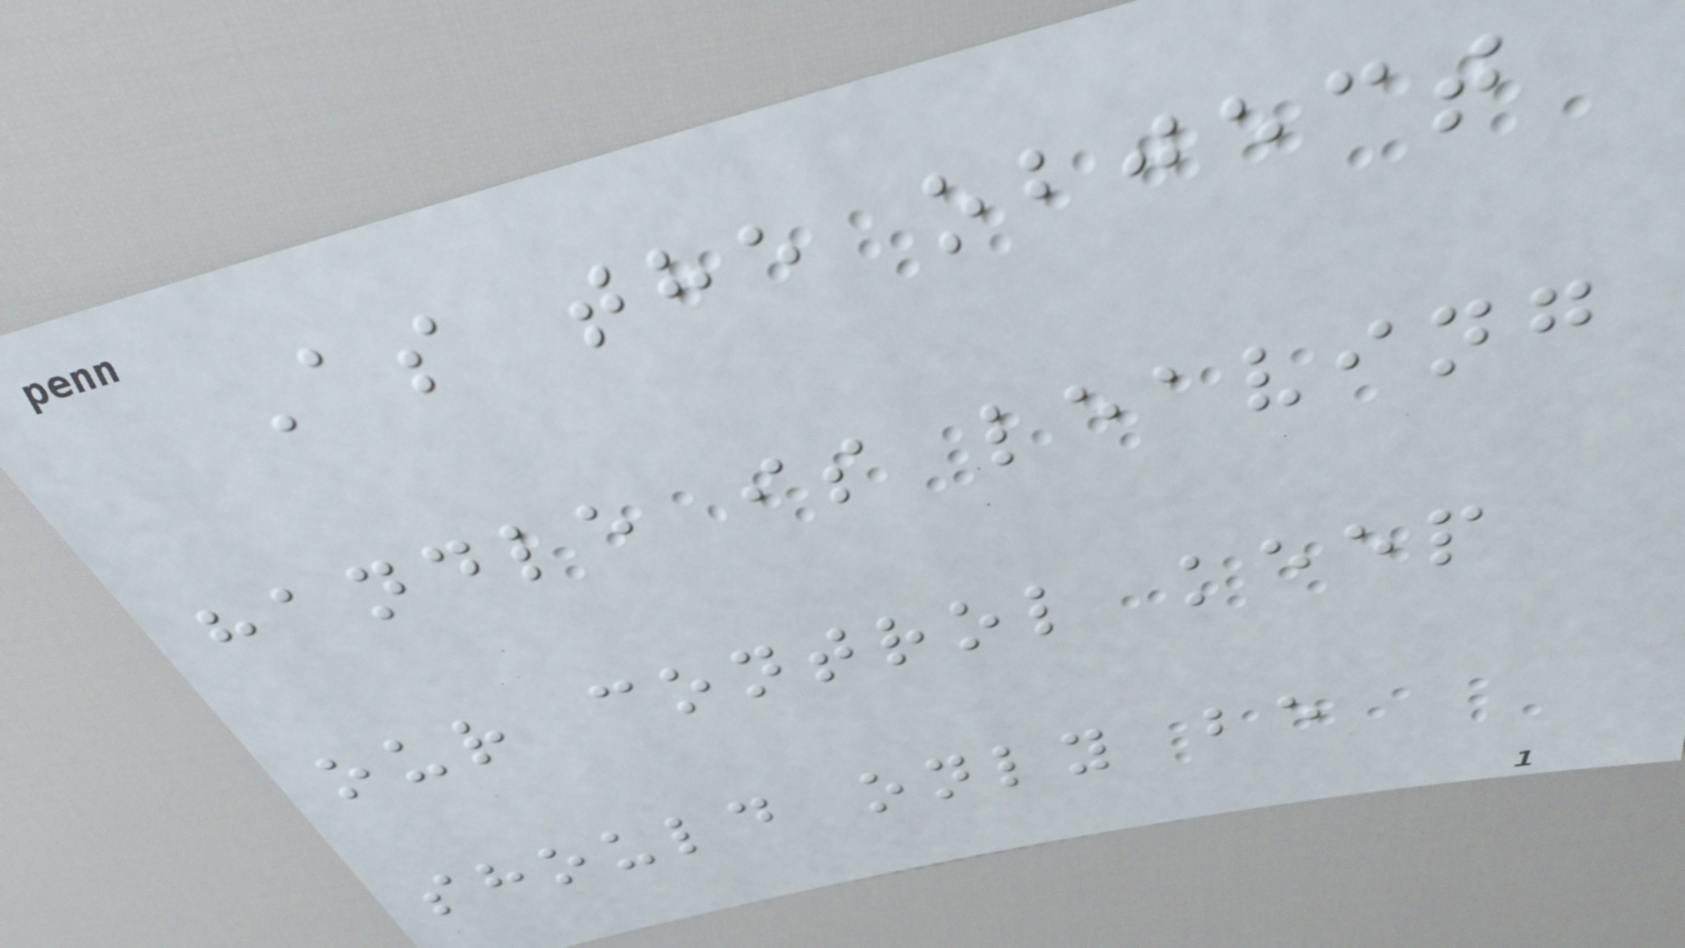As the object
handle is leaving
our control keep
should only be
